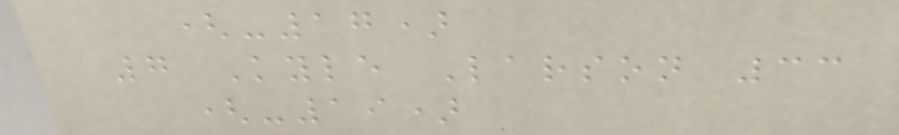(-17)
7 Kyle Larson 33
(-19)
